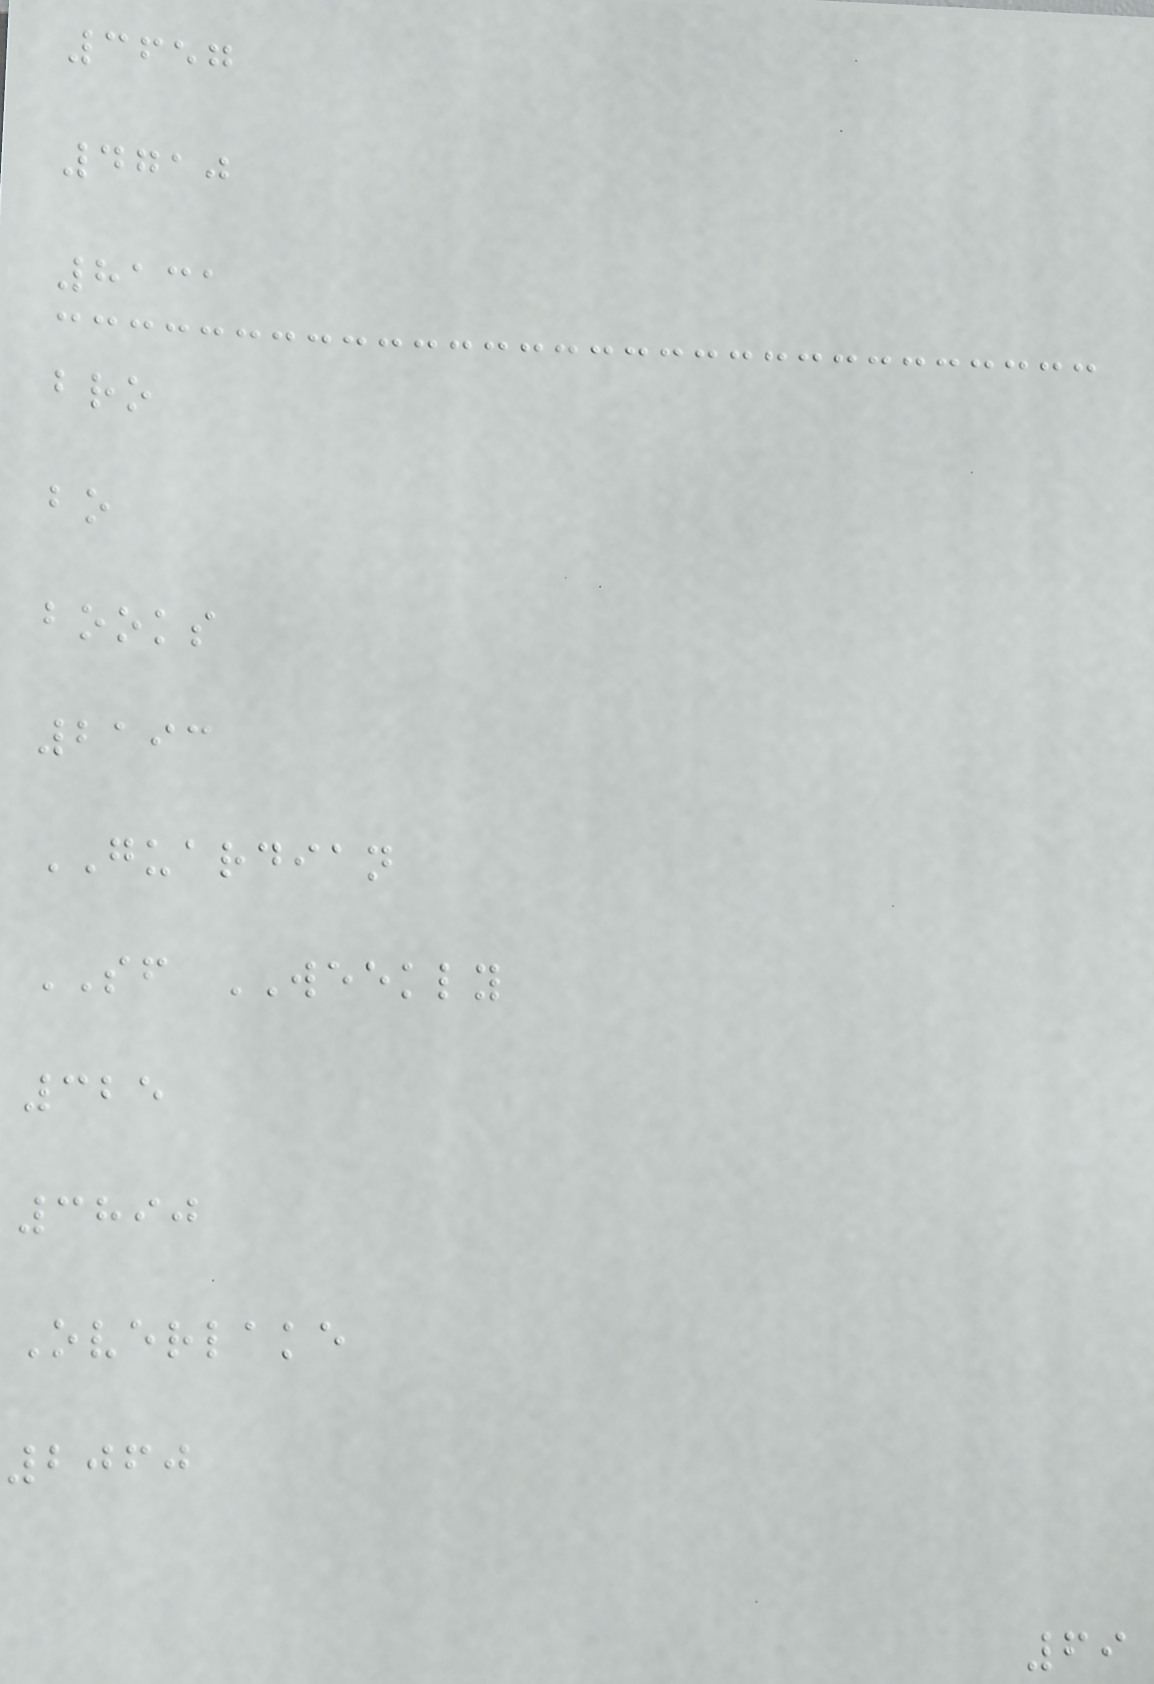3657
4710
8131
bro
bo
books
2193
GUARDIAN
SF WEEKLY
325
3890
Overlake
2060
69
